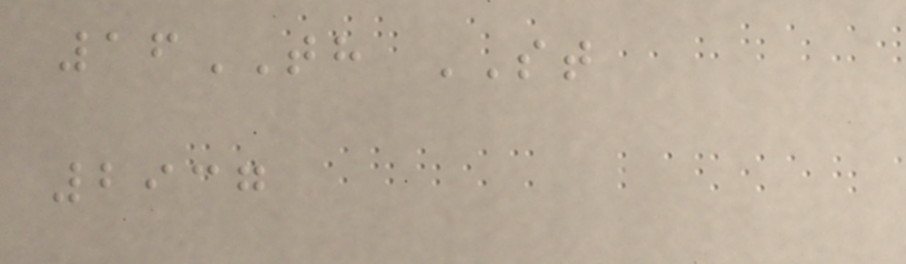16TH ST
2937
